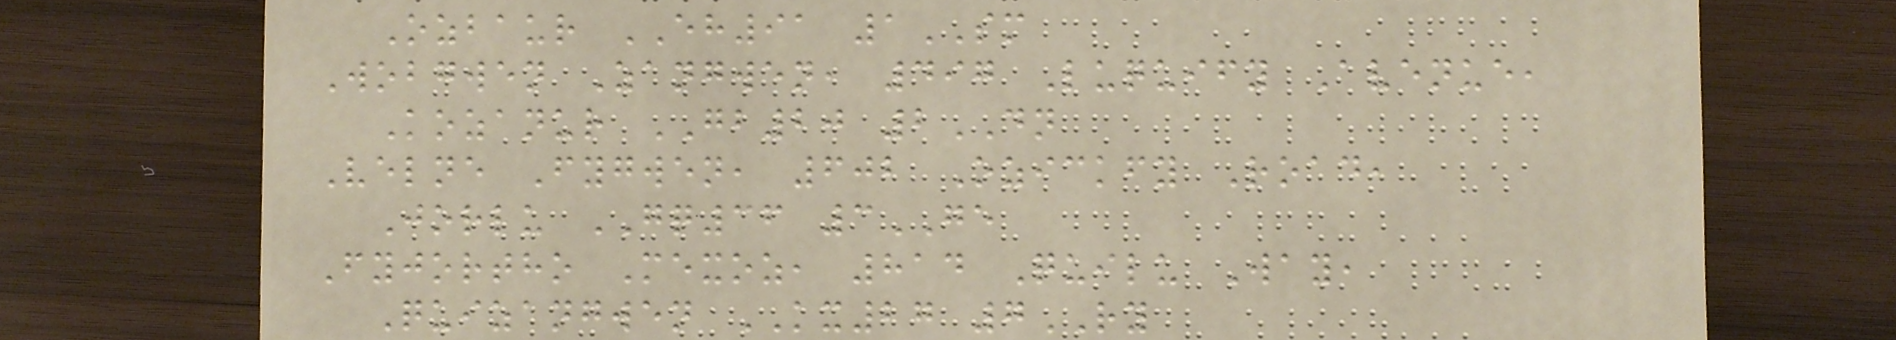Ozbaur EH91 1SM
Wobgwen Zangwen, 497 Luquify Avenue,
Kozanur GB20 2DN
Velne Fygwen, 602 Ozickfy Road,
Jorlu GQ36 3GE
Fyjortho Mexoz, 814 Quilu Way,
Quizangwen KX27 7RY
